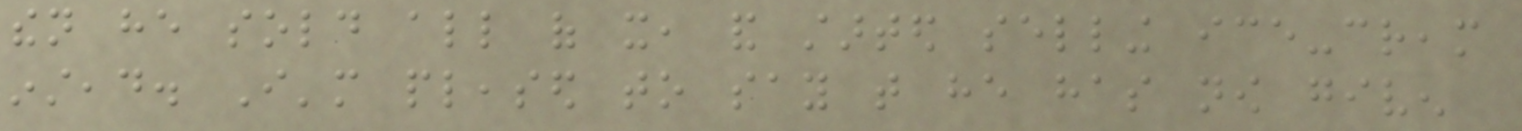then he sold all of it, and started selling ice-cream
instead. I'm pleased to say that he has now given
